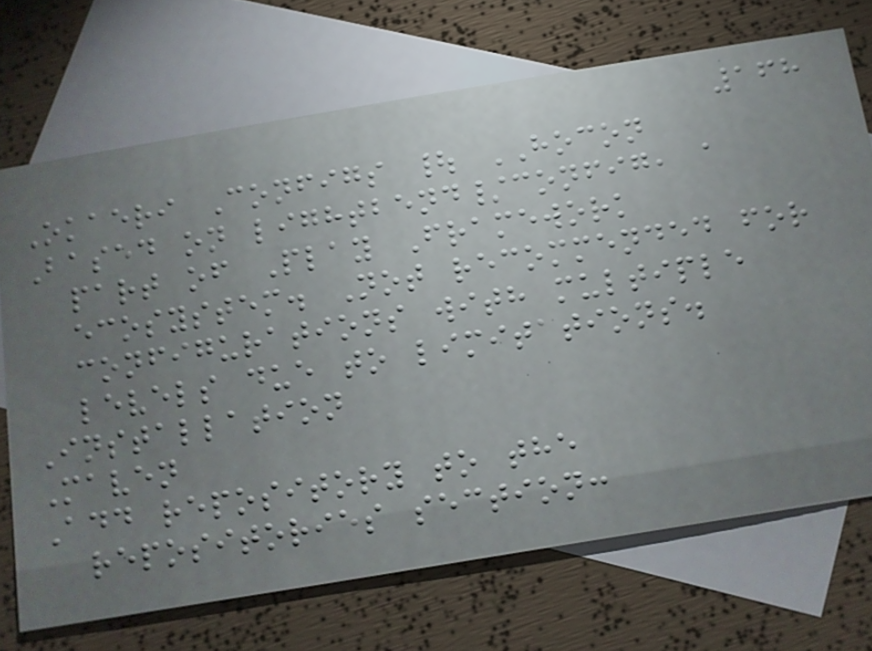168
Okaeri Configs | HOCON
Based on lightbend/config, a
part of Play Framework
ecosystem. Not recommended for
configurations with multiple
levels due to limitations.
Installation
Maven
Add repository to the
repositories section:
